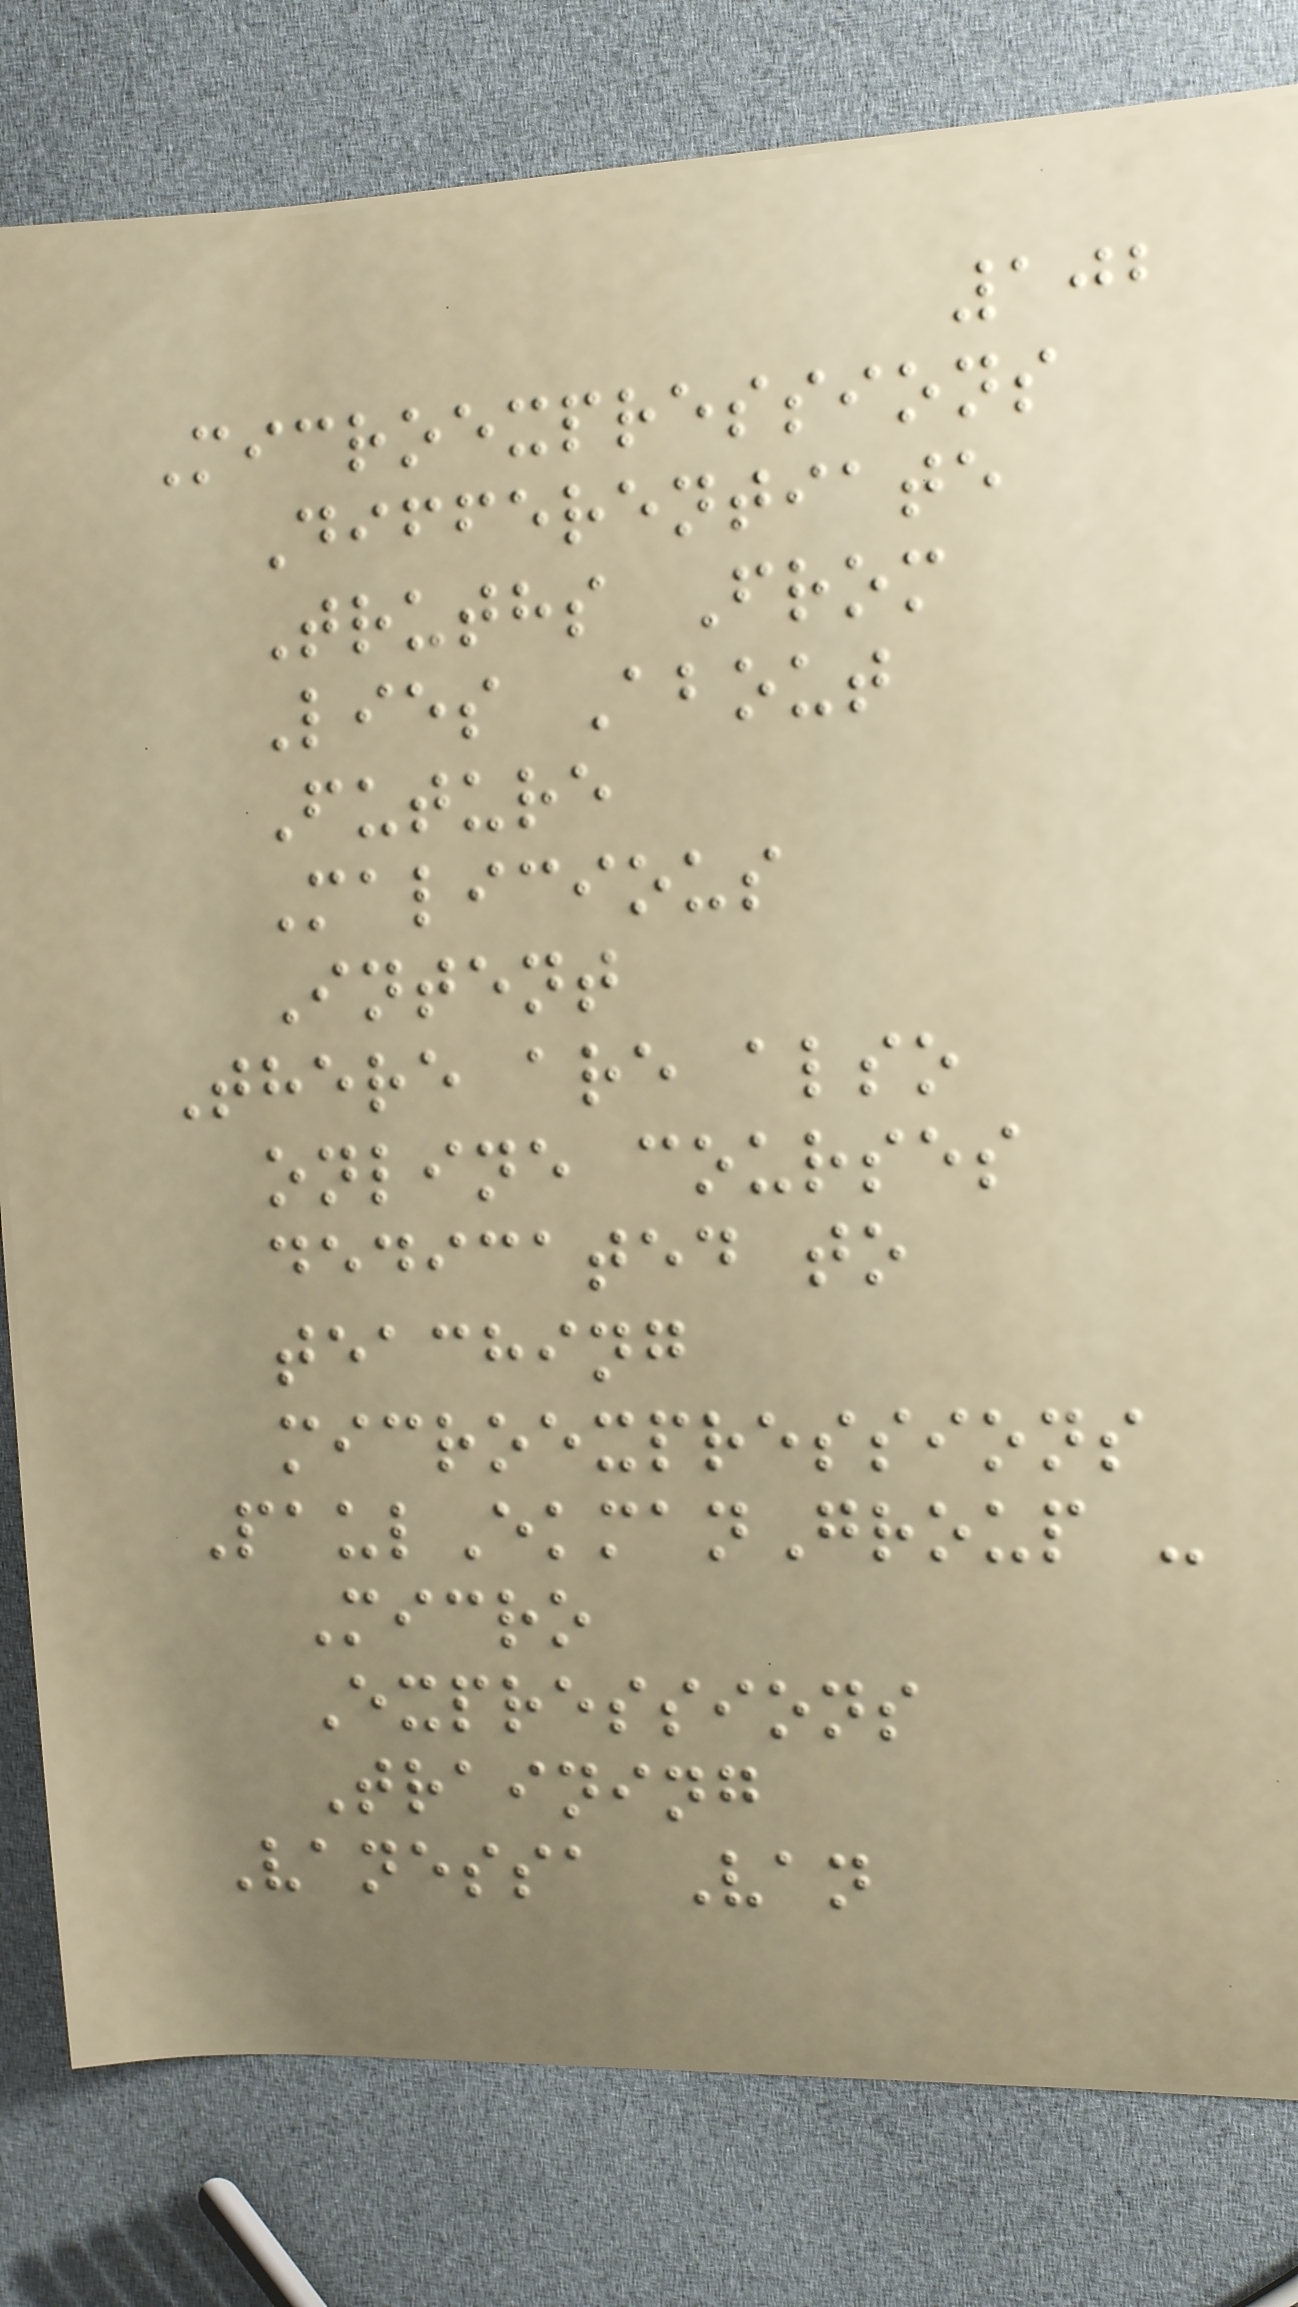102
Microexpressions
Differentiate
Truths From
Lies About
Future
Malicious
Intent
There are also
online courses
dedicated to
teaching
microexpressions
PaulEkmanGroup -
Micro
Expressions
Training
Vanessa Van
